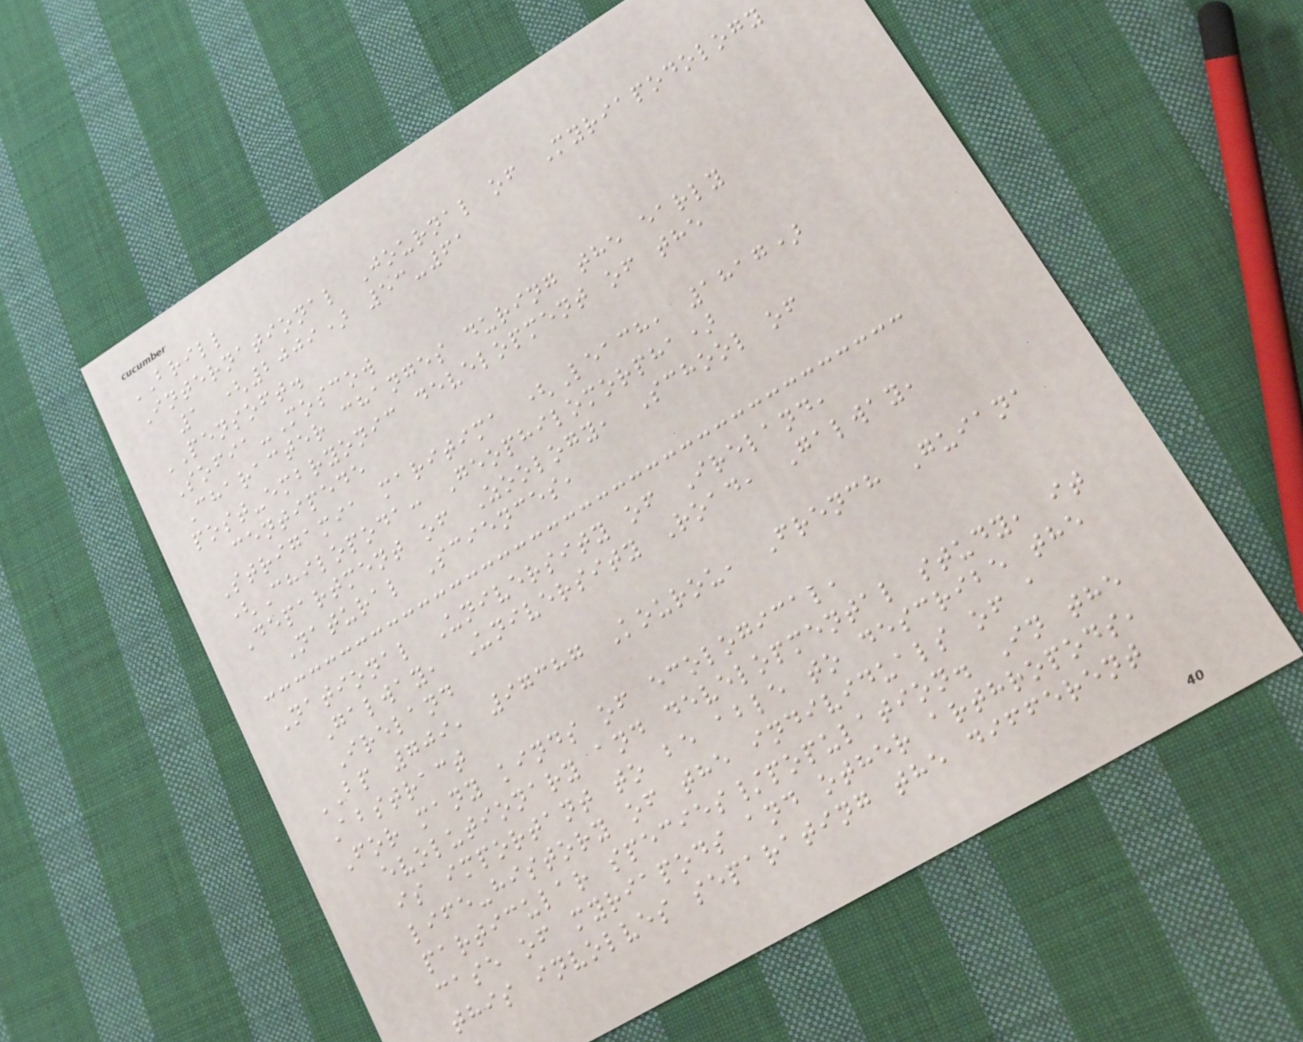BRILL
International Journal of Myriapodology
1 (2009) 53-61
PENSOFT.
Sofia-Moscow
Character changes during the early
post-embryonic development of the
centipede
Strigamia maritima (Leach, 1817)
(Chilopoda: Geophilomorpha)
Department of Zoology, School of
Natural Sciences,
National University of Ireland,
Galway, University Road, Galway,
Ireland
BP 709, 97387 Kourou, French Guiana
Abstract
For many kinds of ecological,
evolutionary and developmental study, it
is important to be able to describe the
life-history of the individuals of a
particular species/population. In the
case of myriapods and other arthropods,
this involves separating the different
